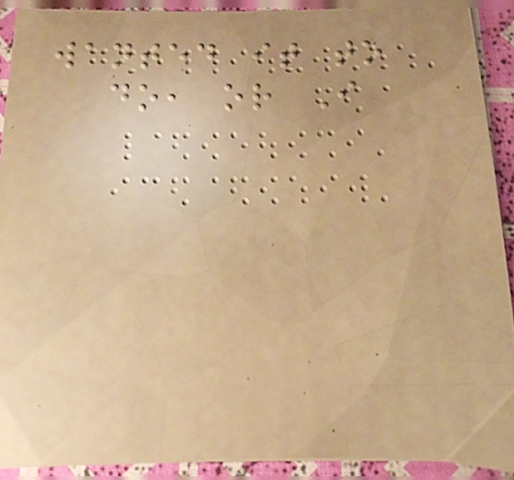wanted it to
do, or I
